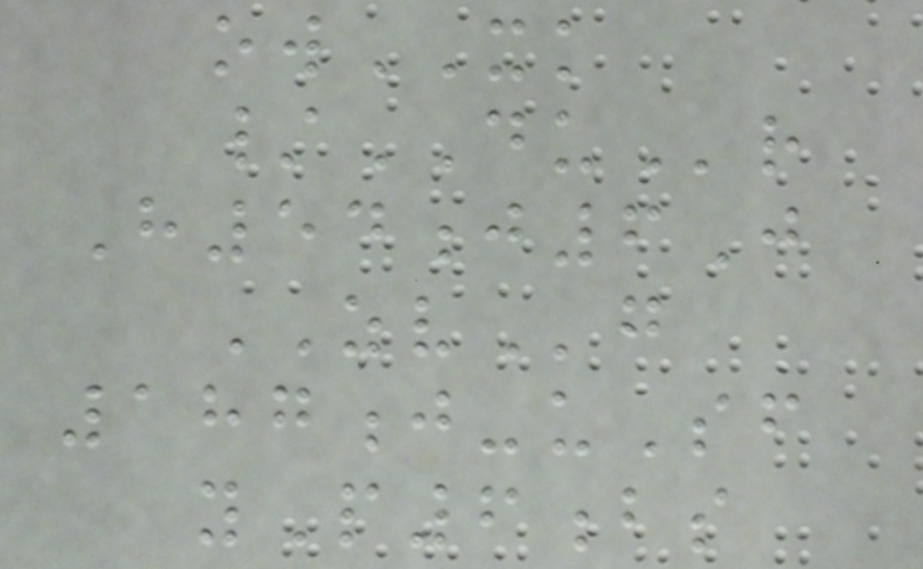owXK
/DUr
H54j6J
ZVg
187j-uSf
yP6bs
